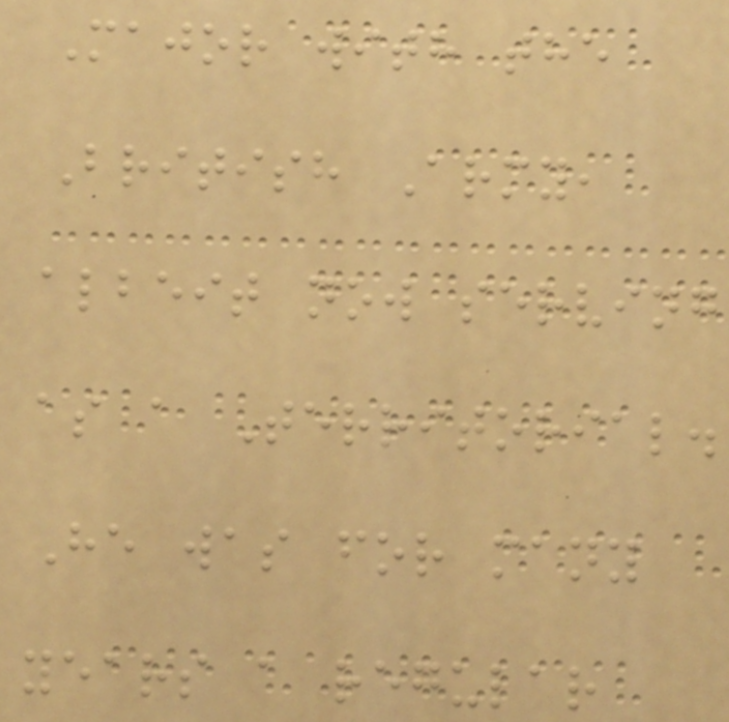Major with the
British Army,
albeit now serving
as a Territorial.
He was for many
years a regular
